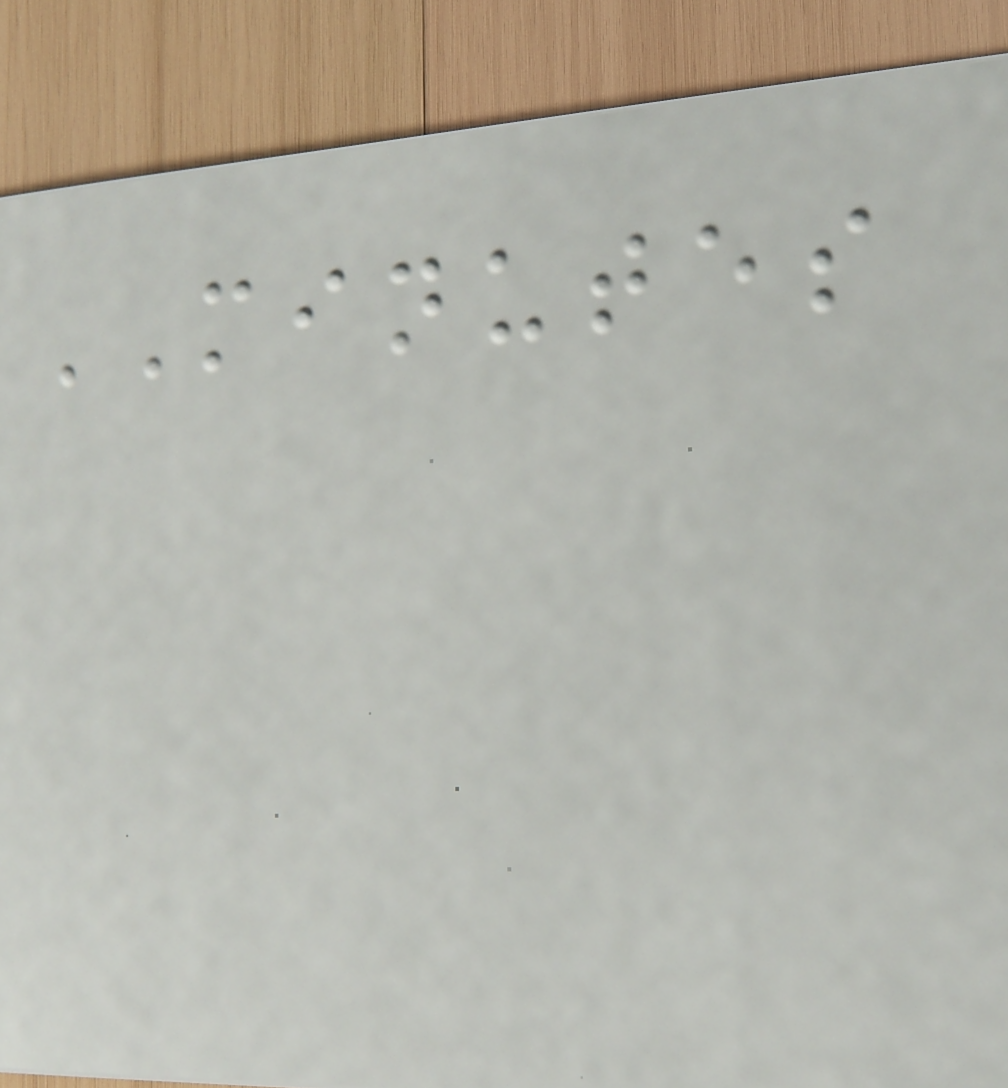MINUTES
